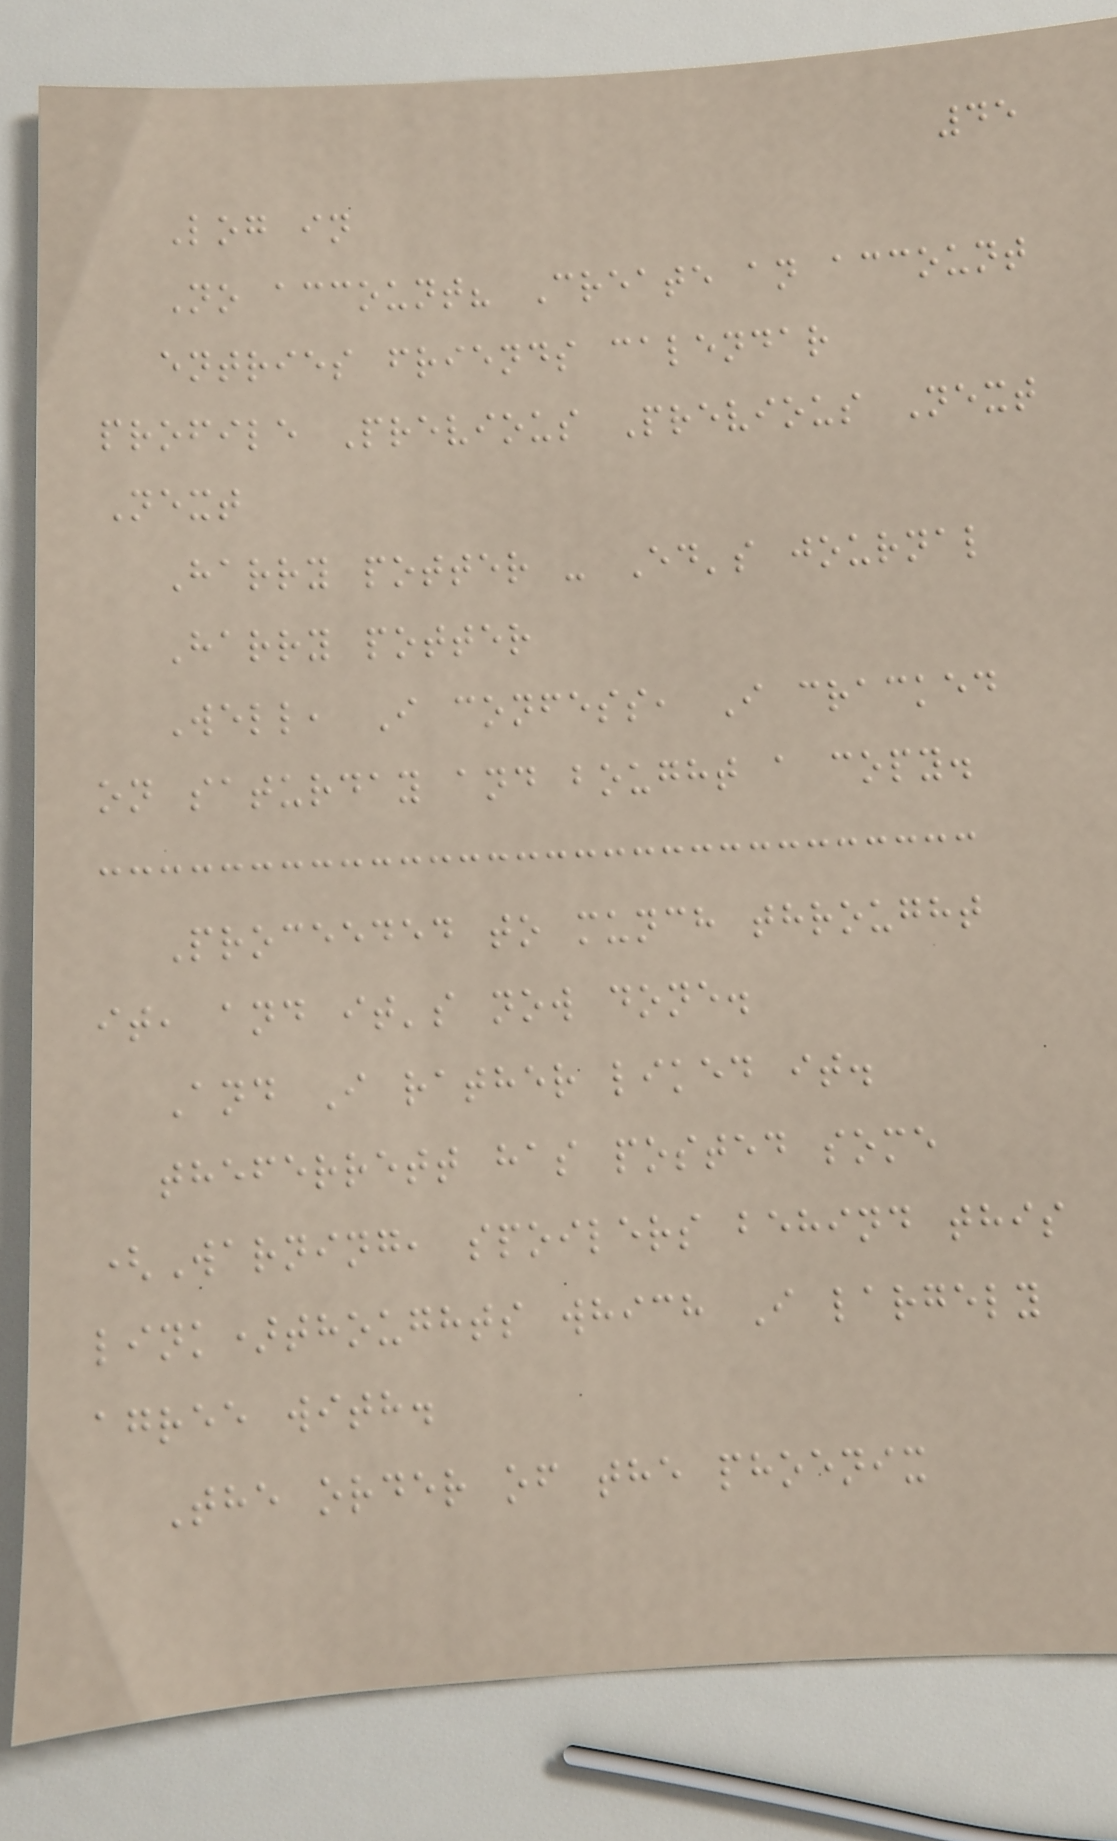45
Log in
No account? Create an account
entries friends calendar
profile Previous Previous Next
Next
Harry potter - Ed's journal
Harry potter
Well, I confess, I cracked
on saturday and bought a copy.
Proceeded to munch throught
it, and it's now done.
And I rather liked it.
theferrett has posted some
(Warning, spoilers behind this
link)thoughts which I largely
agree with.
The order of the phoenix
